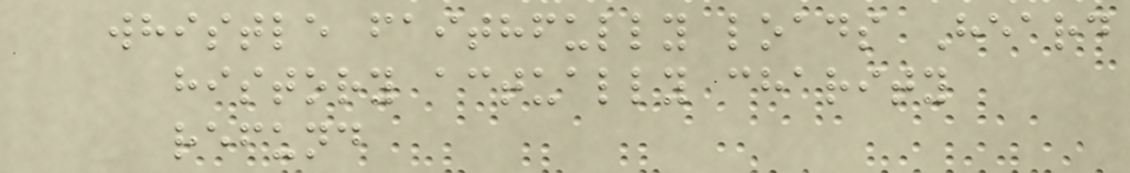whistle faithfully loads Heard
history actually charity
refund
